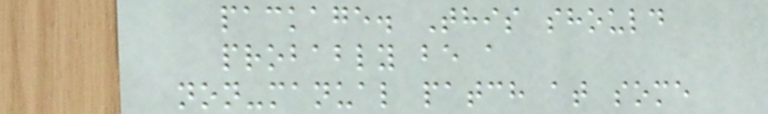package. This should
probably be a
non-manual patch at some
